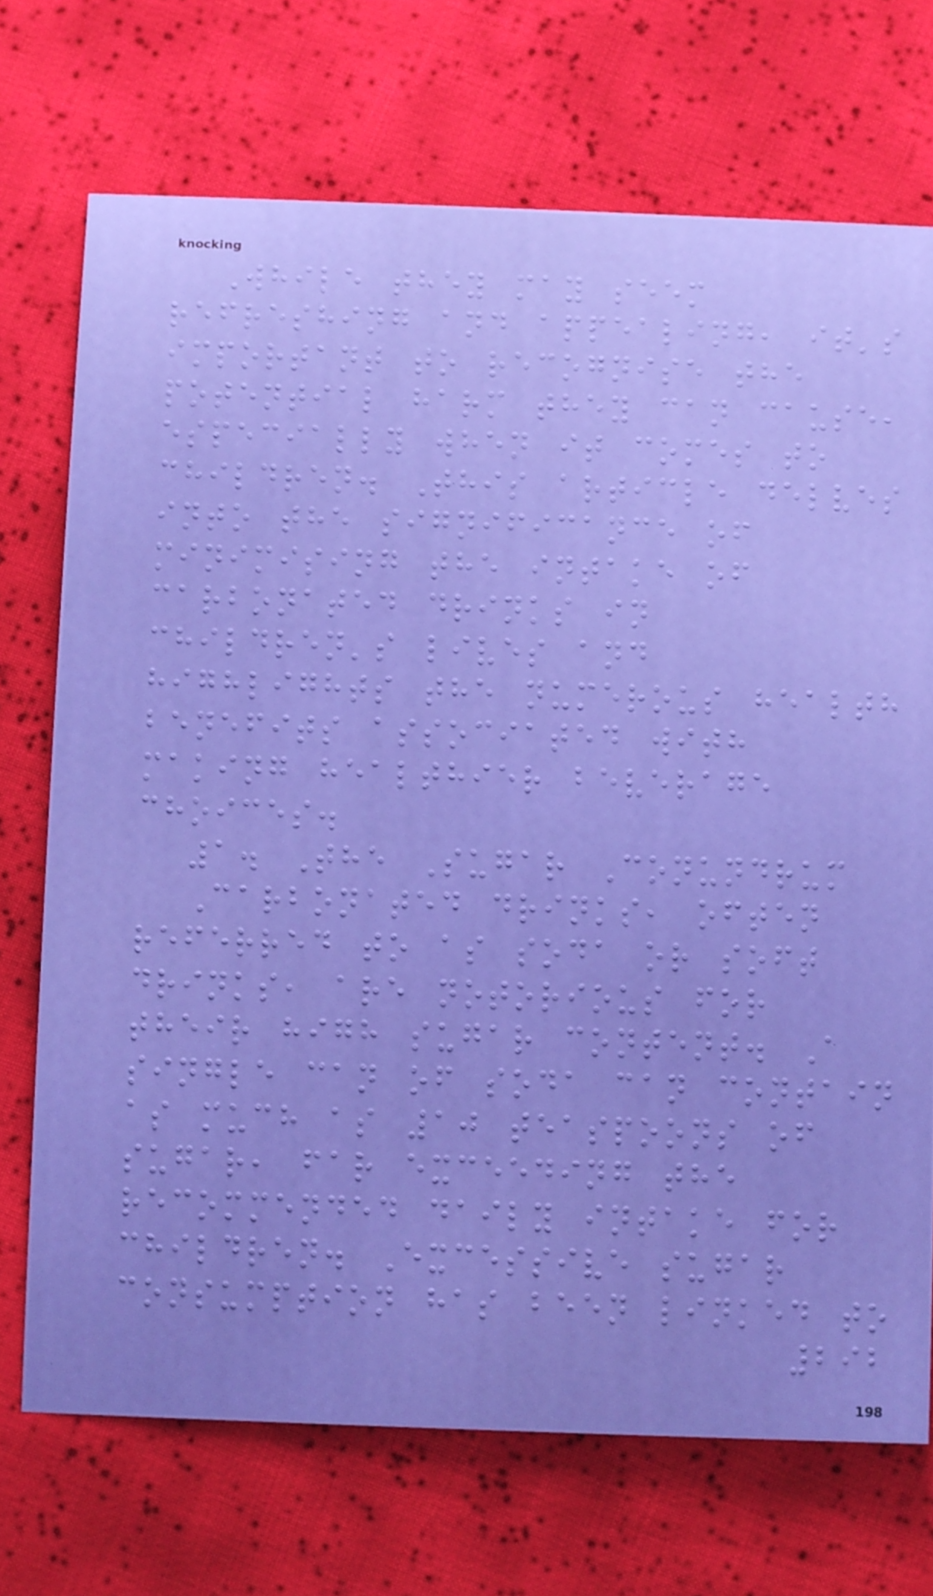While they may seem
refreshing and appealing, it's
important to recognise the
potential harm they can cause,
especially when it comes to
children. This article delves
into the significance of
minimising the intake of
carbonated drinks in
children's lives and
highlights the numerous health
benefits associated with
making healthier beverage
choices.
1. The Sugar Conundrum
Carbonated drinks, often
referred to as soda or soft
drinks, are notorious for
their high sugar content. A
single can of soda can contain
as much as 10 teaspoons of
sugar, far exceeding the
recommended daily intake for
children. Excessive sugar
consumption has been linked to
292
